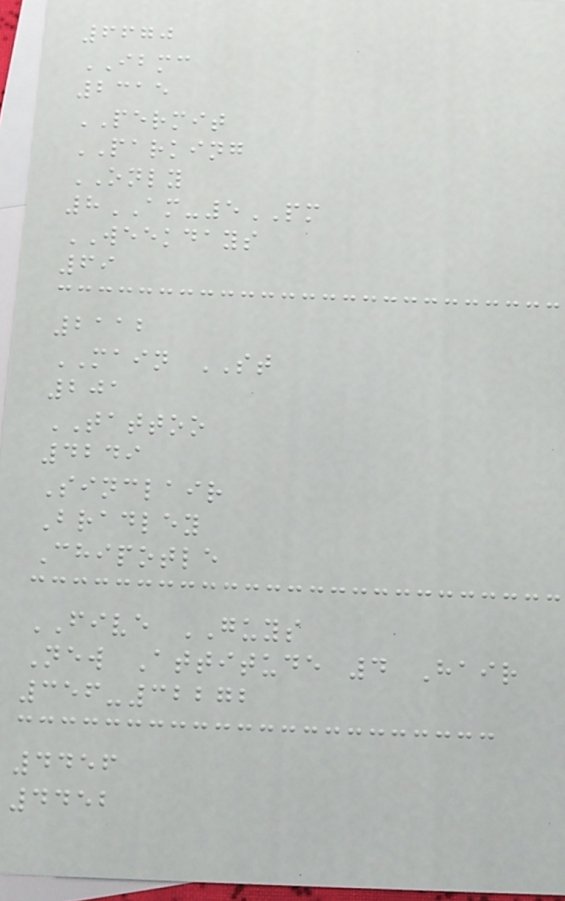6670
IBMC
2315
PERMIT
PARKING
ONLY
8AM-5PM
WEEKDAYS
69
2112
MAIN ST
201
TATTOO
4249
Sinclair
Bradley
Chipotle
FIVE GUYS
New Attitude 4 Hair
356-32272
4456
4452
